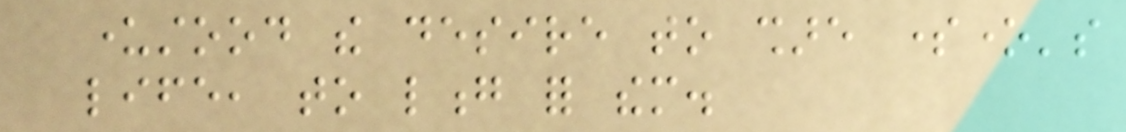understood the desire to share someone's
life, to long for them.
